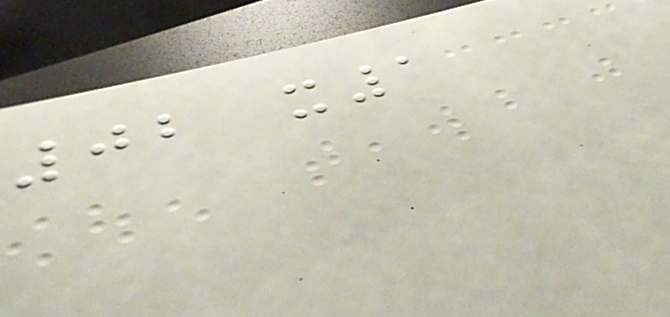02 x1
